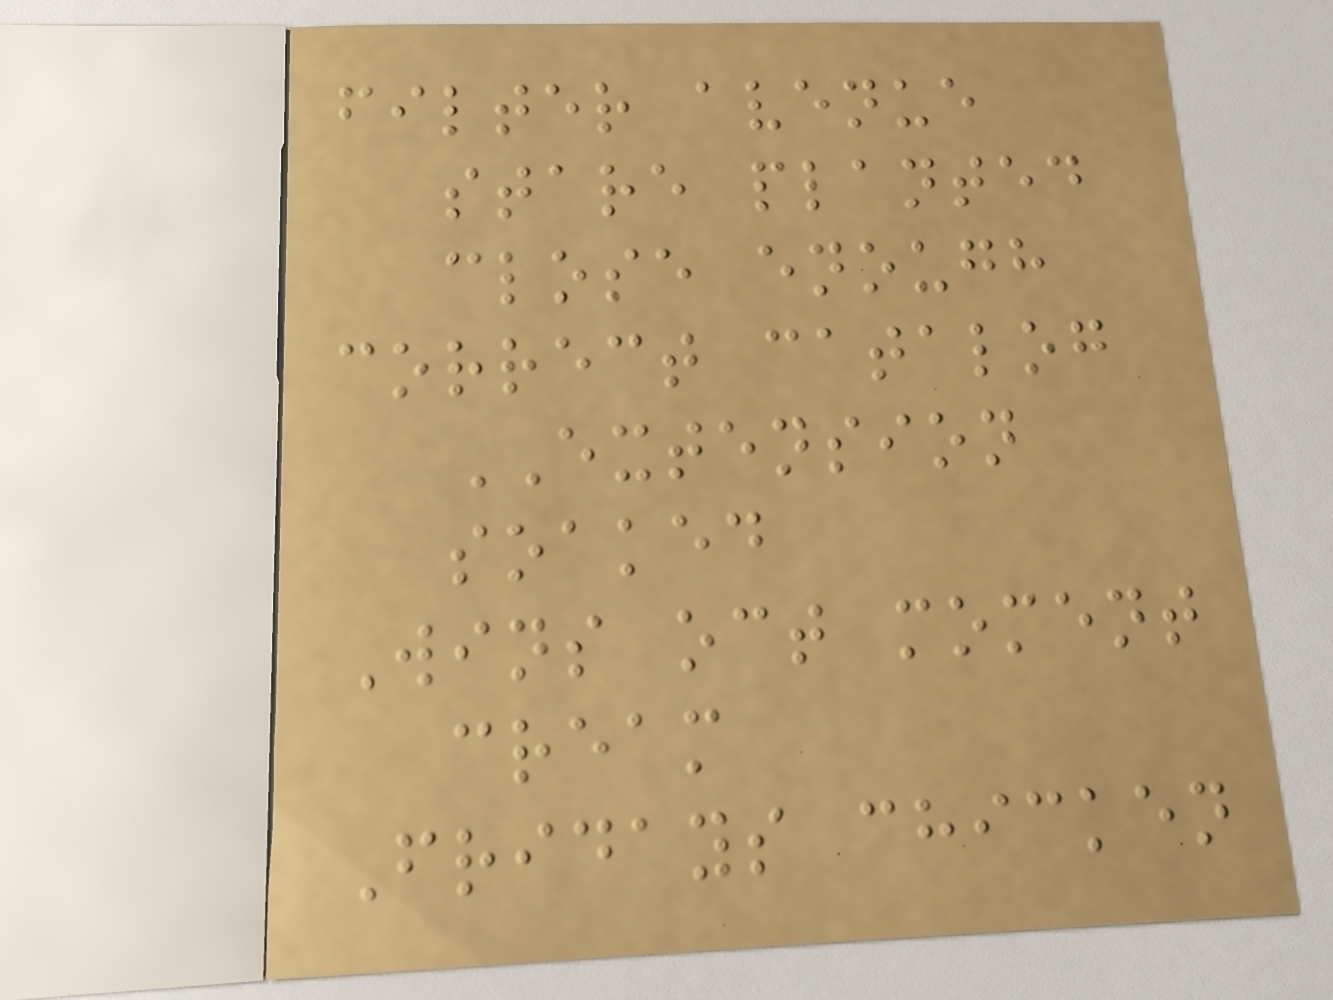filter avenue
stare planted
close enough
correct catalog
EXTENSION
soaked
Wins oct moment
cream
Fridays chicken
